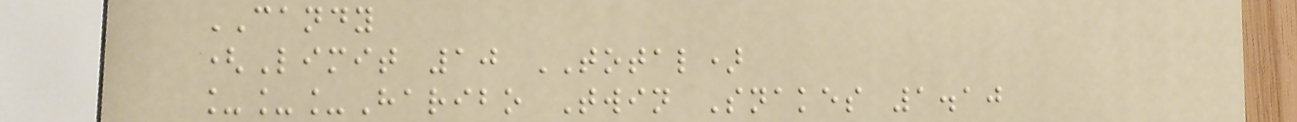CANDY
(Limit 10 TOTAL)
___Haribo Twin Snakes 1.10
